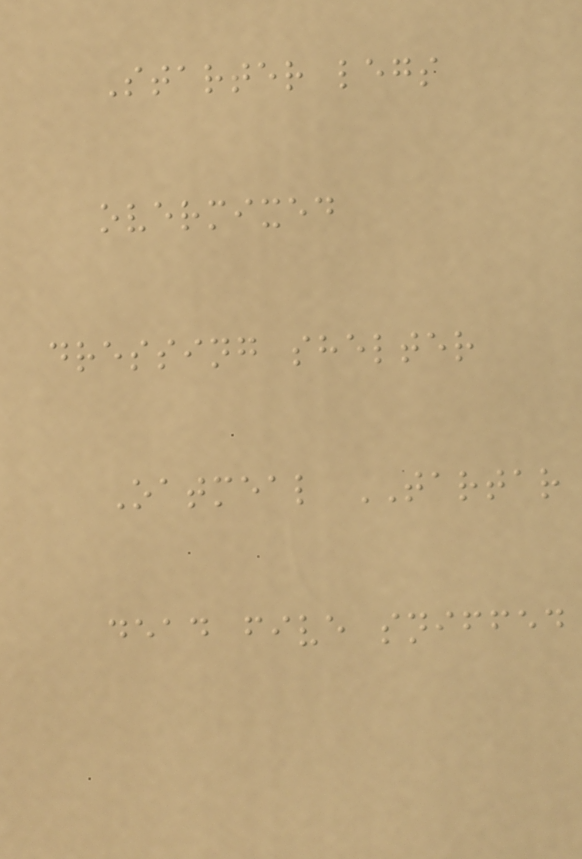Starter legs
overmixed
dressing shelter
Oatmeal TARTAR
dead five sniffed
